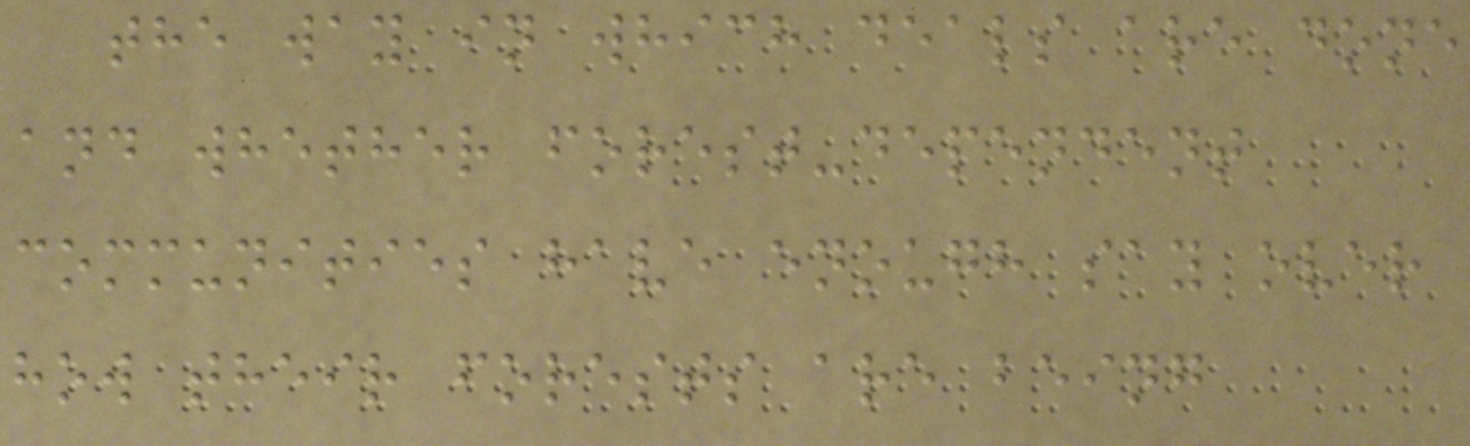the way in which deals are done
and whether forest-dependent
communities have enough say over
how their forests are being
